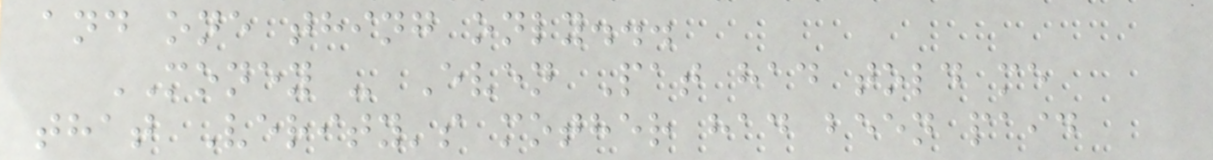and one thing only...
MONEY - Even Pat had told me
that Verity's mother had been paid
